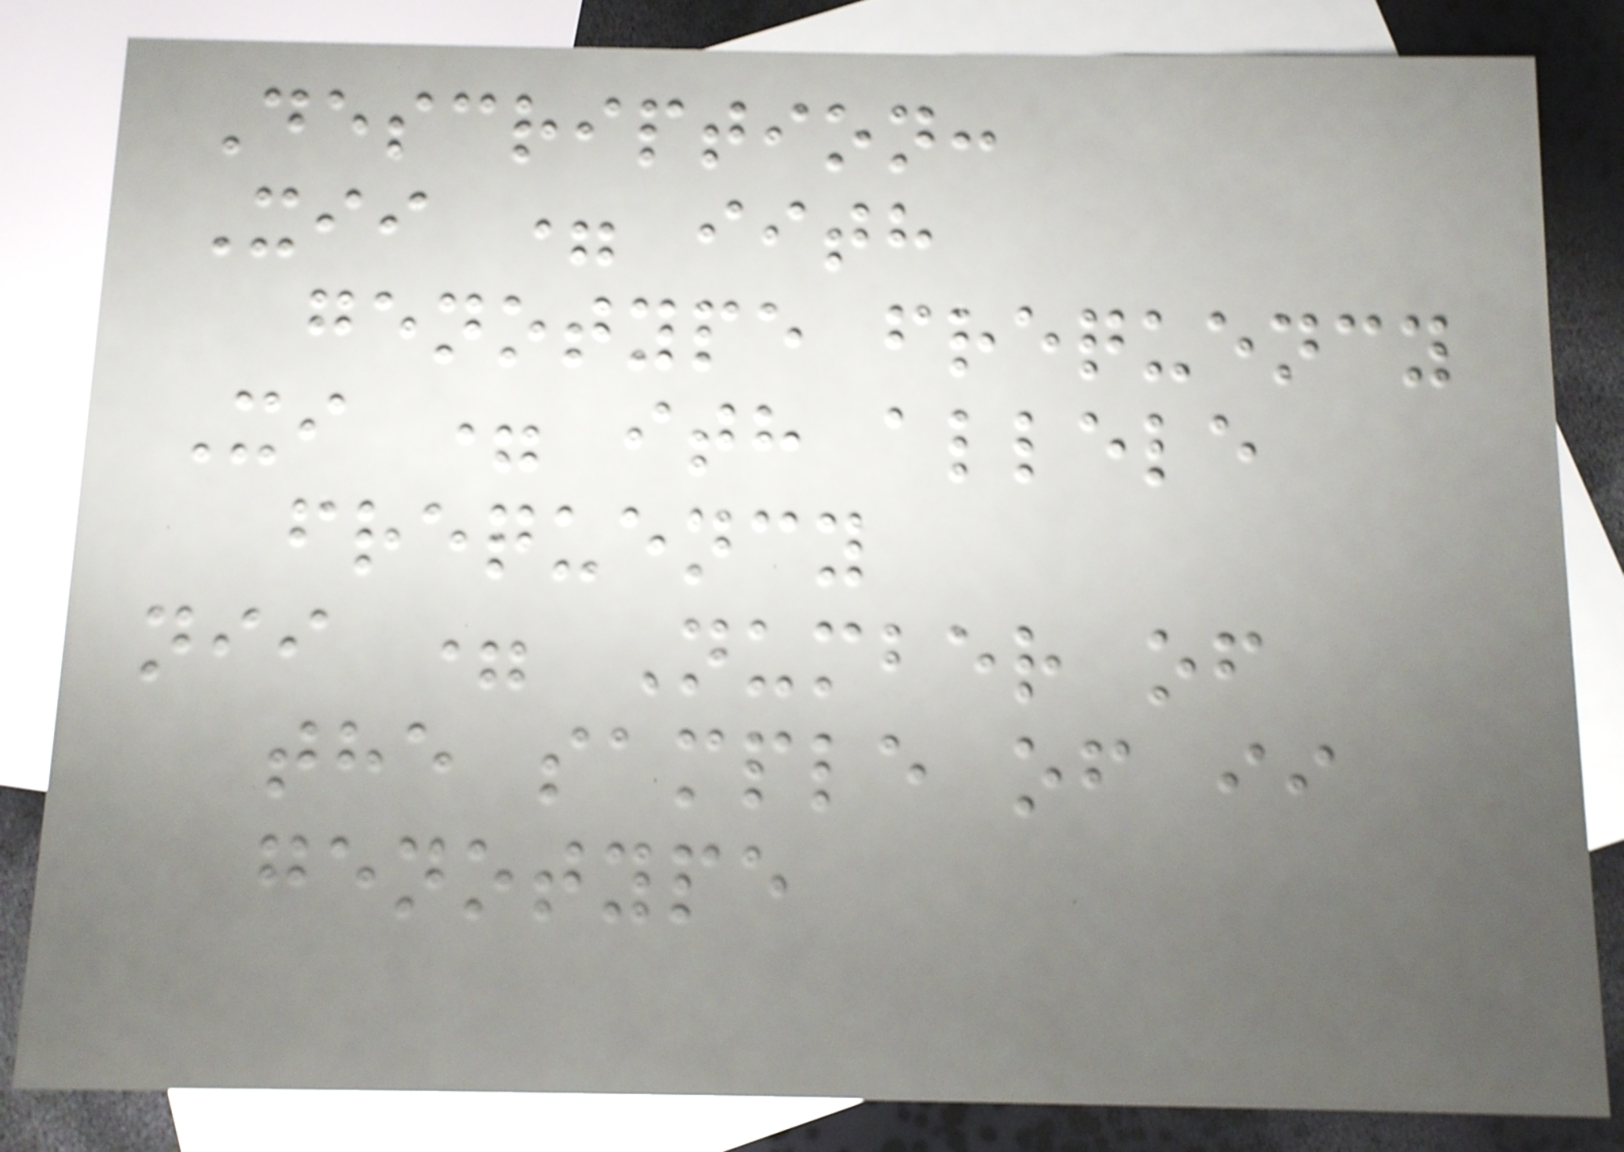Description:
Xii = iith
genotype frequency
Xi = ith allele
frequency
nii = Number of
the sample of ii
genotype
